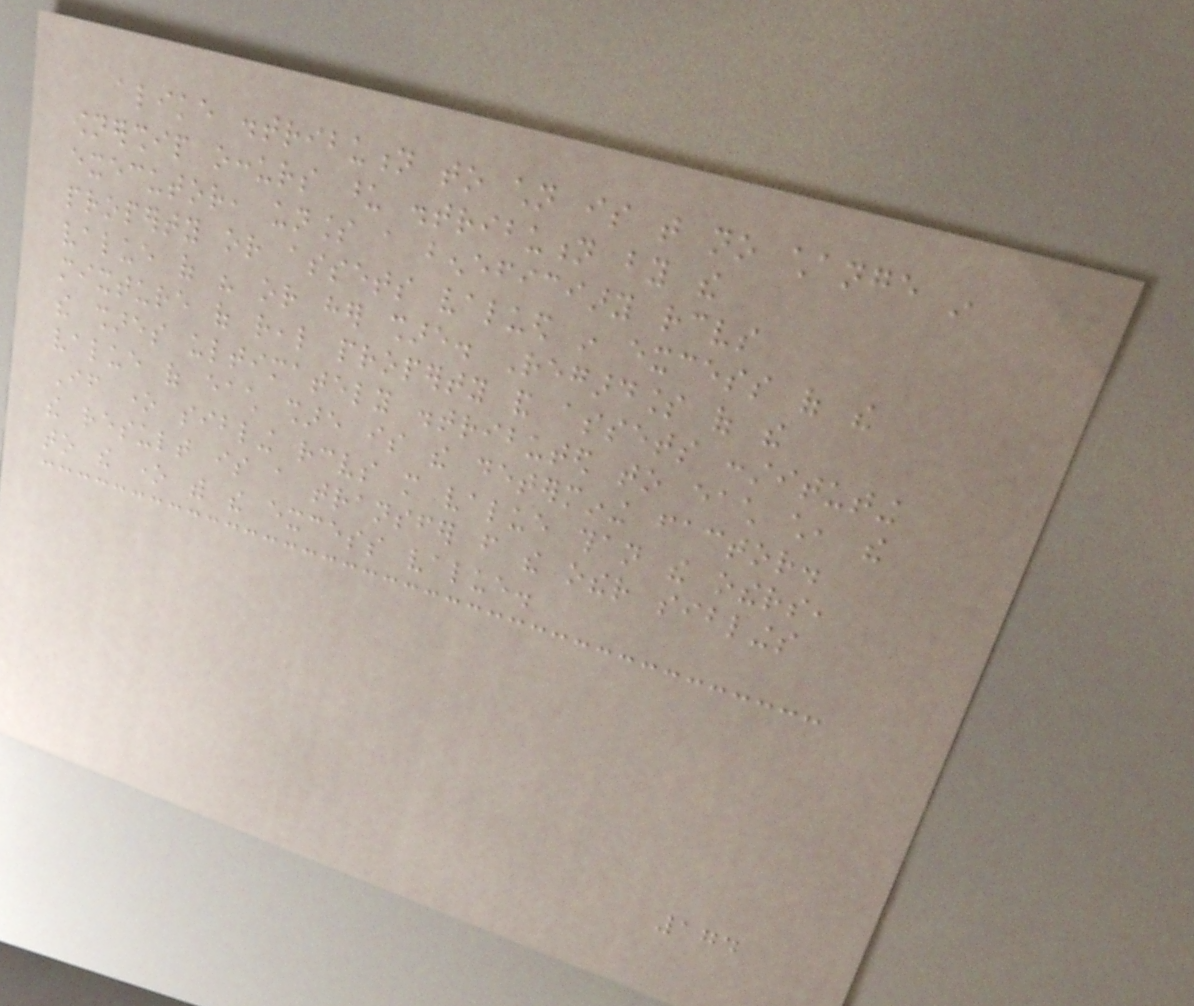alike distribution to children is that no change in
ownership occurs upon distribution by the
executor, unless a beneficiary receives
property or assets valued in excess of the
value of his or her share. Regardless of the
mixture of real property and assets constituting
the shares ultimately distributed to each child, the
value of each share is the determining factor.
If one sibling receives more value than the others,
the result is a transfer from the other siblings
to the one with the excess value.
174
